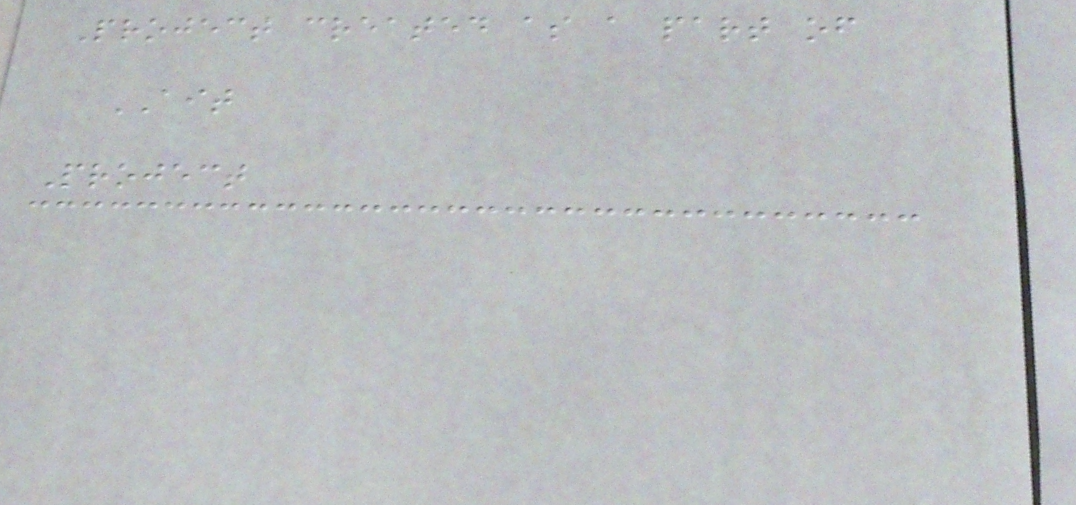Project created as a part of
AIT
Project
